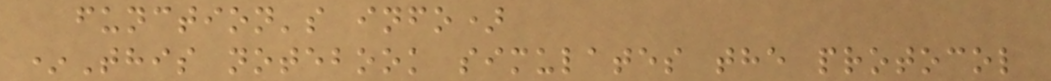function's info)
*This notebook simulates the protocol
